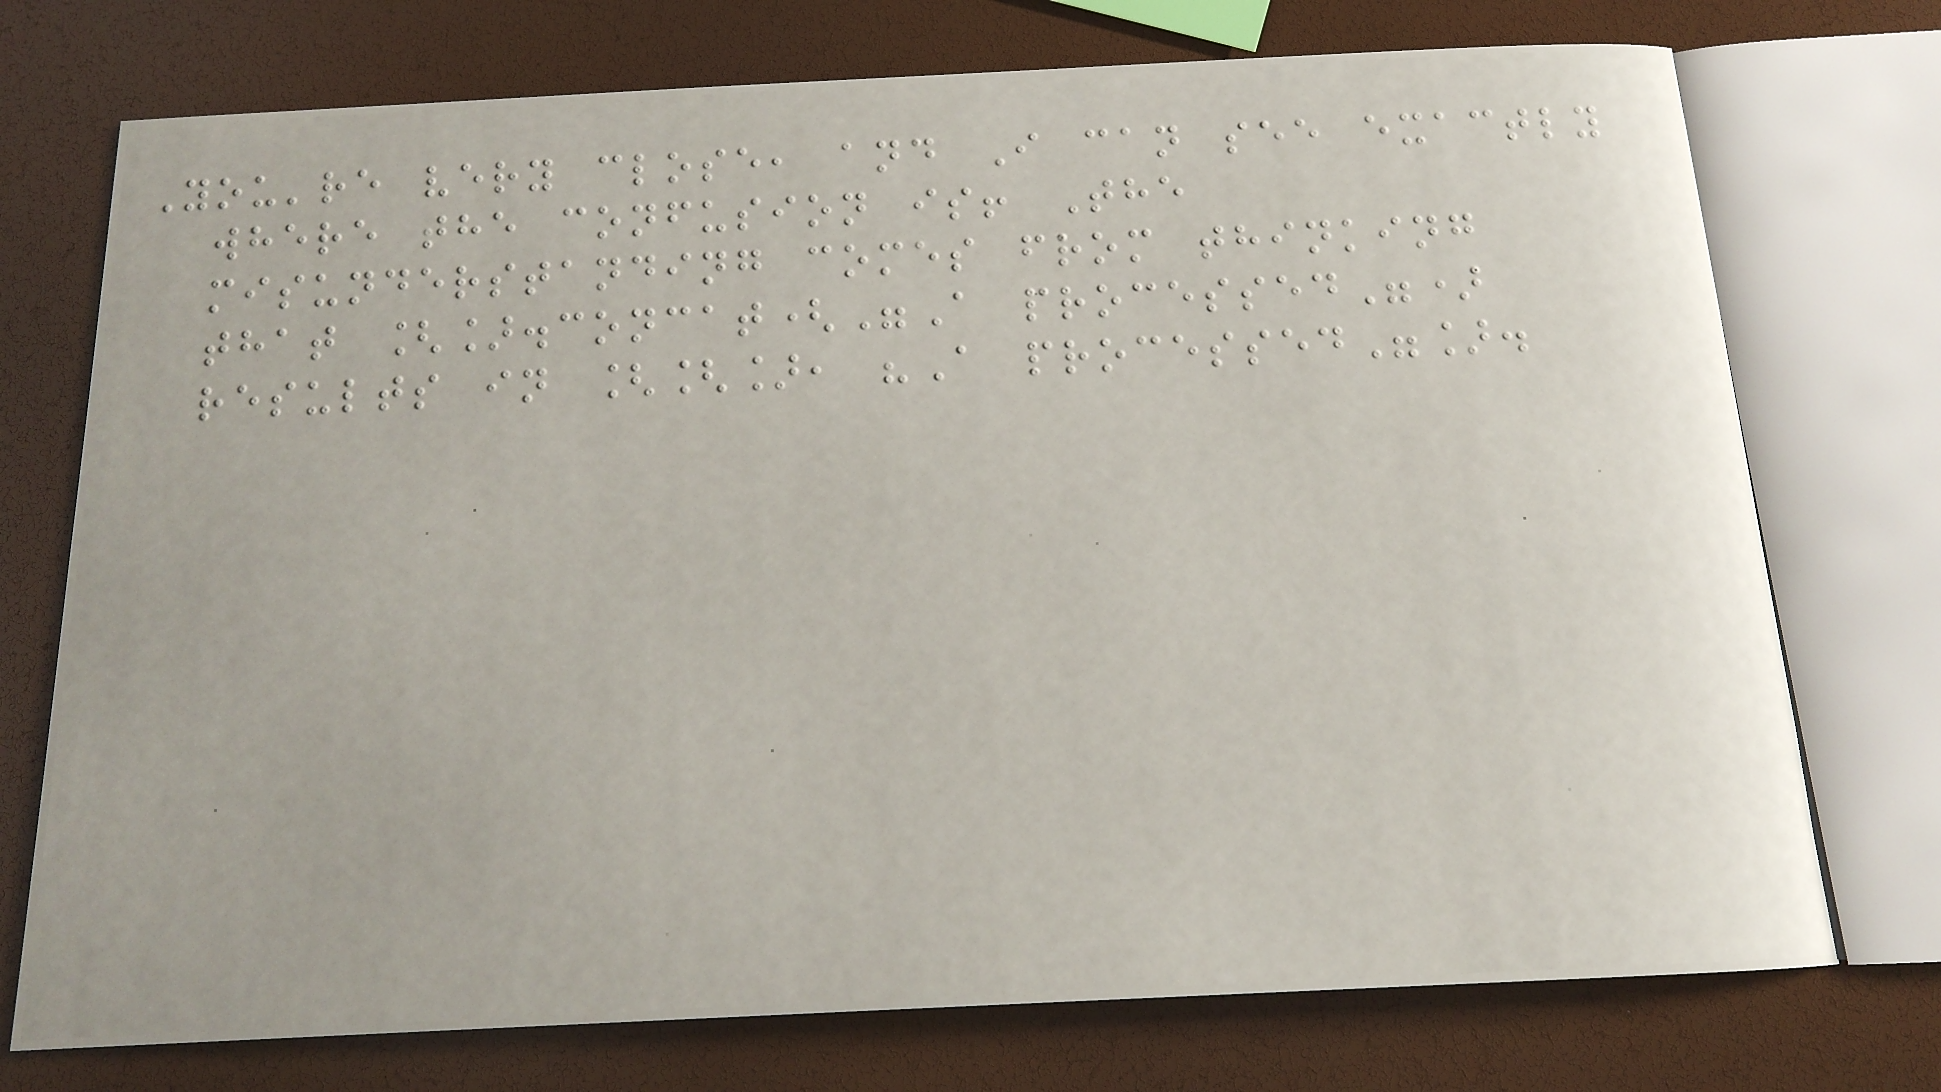You're very close, and I can see exactly
where the confusion is! The
misunderstanding comes from thinking
that [].concat("A processed")
results in [[], "A processed"].
